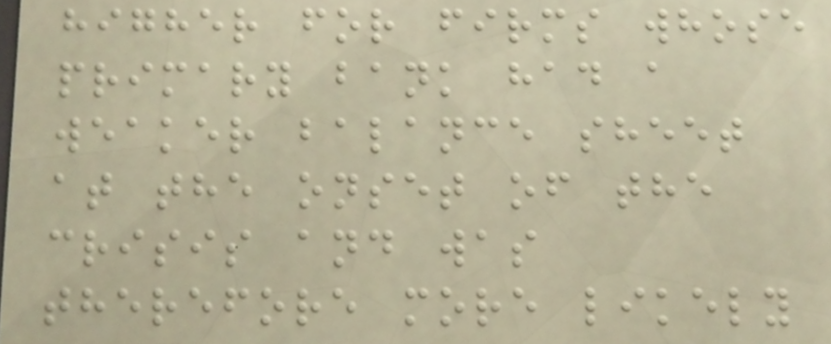higher for firms whose
primary bank had a
weaker balance sheet
at the onset of the
crisis and was
therefore more likely
